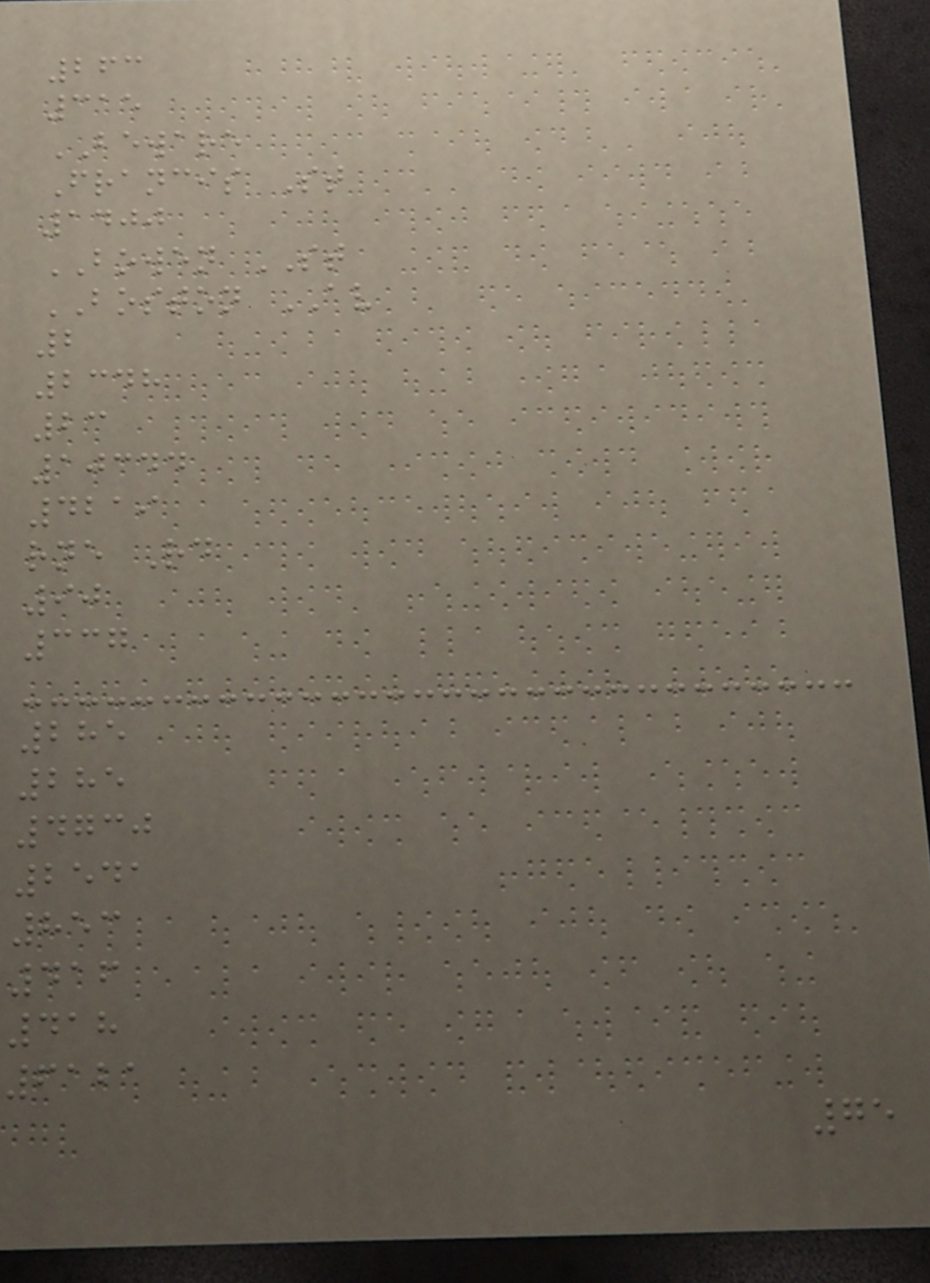263
315
BEWARE
Francis St
1400
BOWEN ST
BOSTON AV
2
2348
23
10344
4219
rne Rd
90
337
285
285
4730
2541
853
416
418
6121
75
